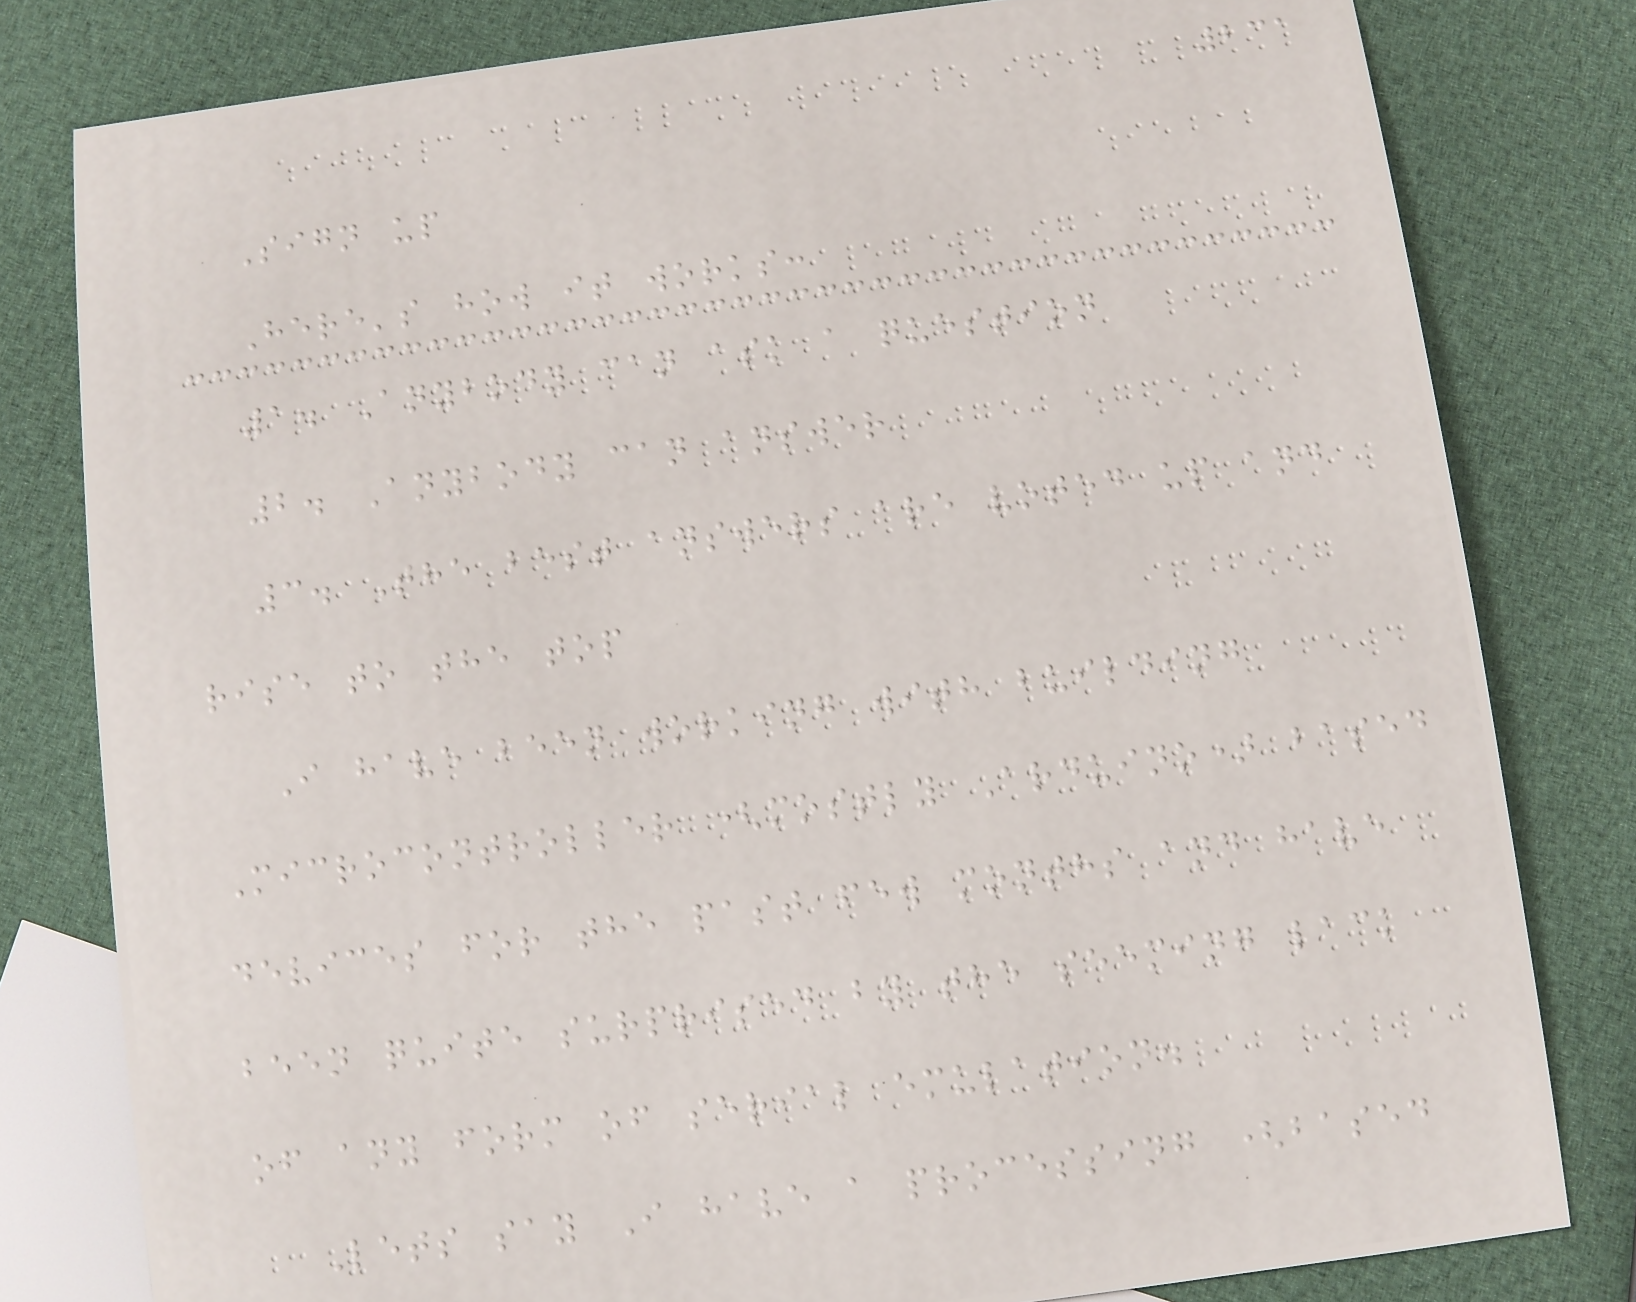231
Sign up
Here's how it works:
1. Anybody can ask a question
2. Anybody can answer
3. The best answers are voted up and
rise to the top
I have been working with building
Microcontroller (mostly Arduino) based
devices for the past few months and have
been quite surprised by the seeming lack
of any form of serial emulation.
Lets say I have a processing (based
